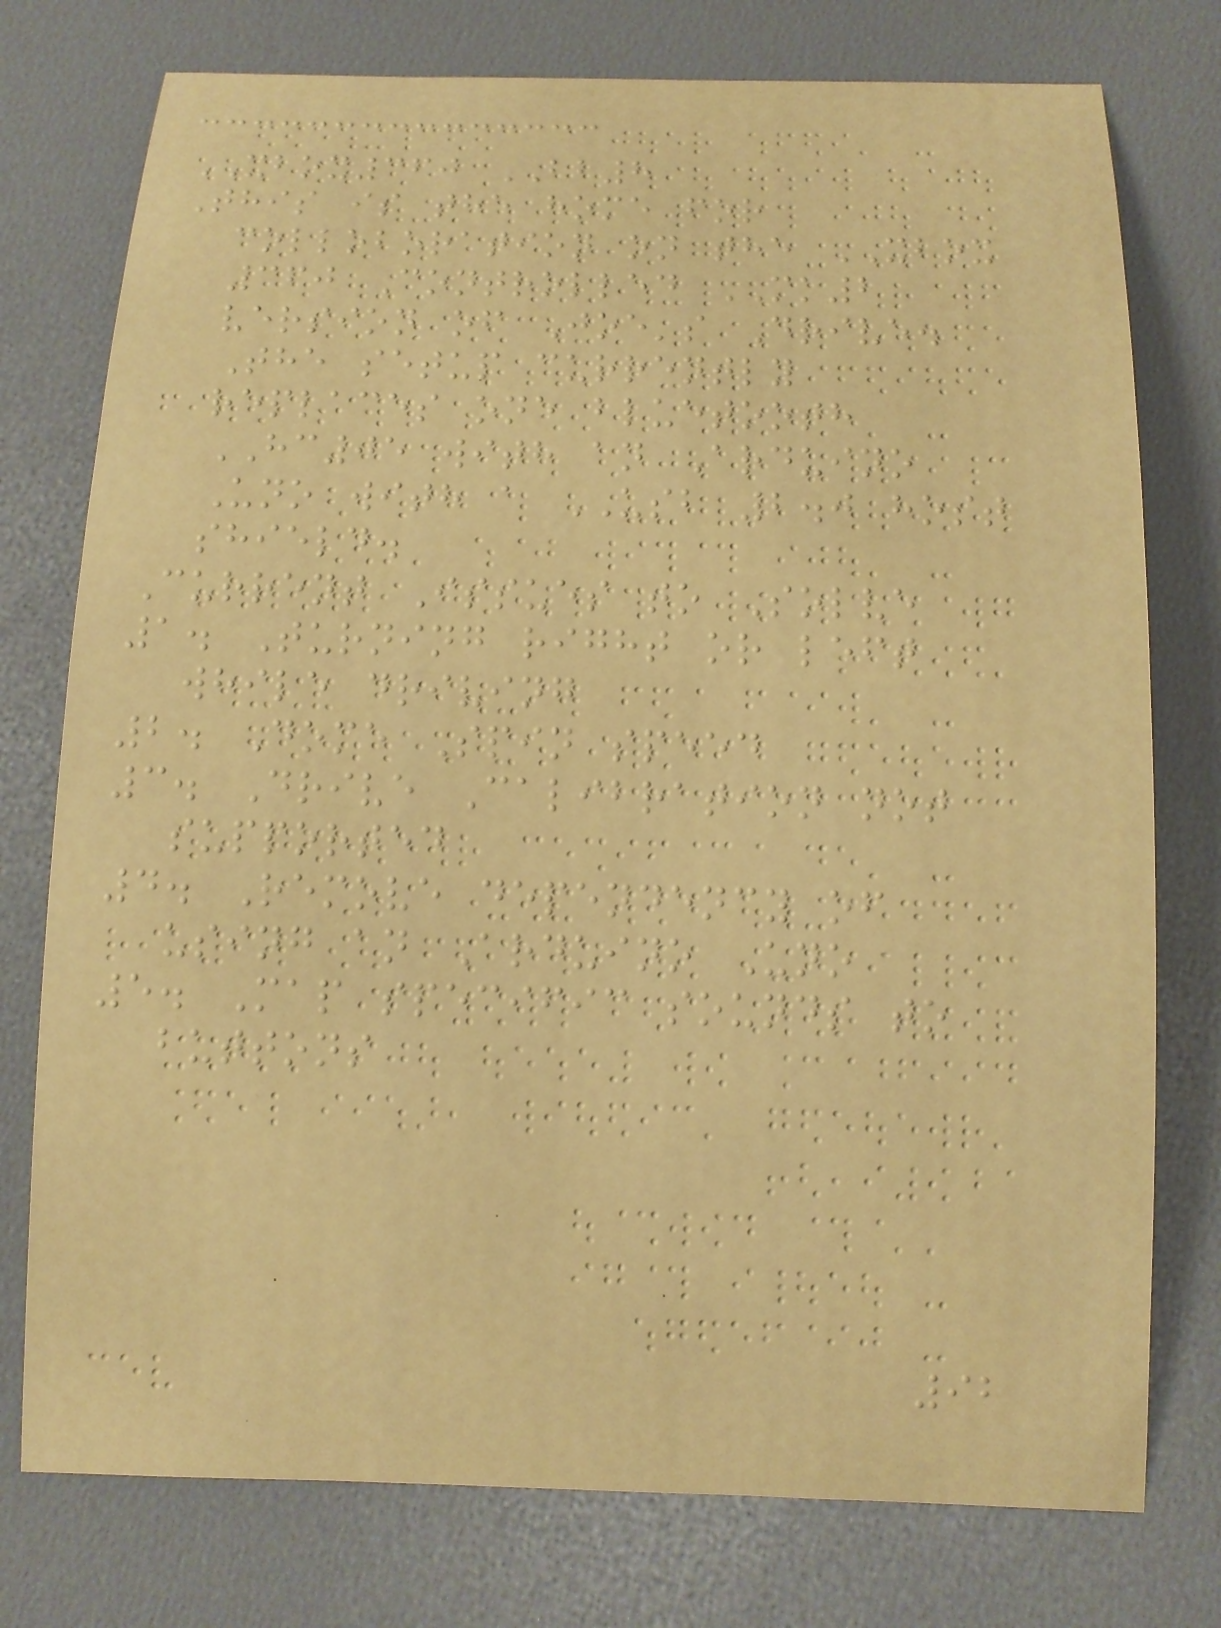XBOX360 BB8
This is the home for
colloboration on the XBOX
360 Controlled MK2
version of Joe's Drive.
The setup currently
replaces one bluetooth
HC05 with an Arduino
Uno with a USB 2.0 host
shield.
Current Issues to Solve
1. Turning right or left
while driving
2. Dome Spin speed
3. Drive Calibration not
supported
4. Remove dependency of
using an Arduino Uno
5. Map specific sounds to
buttons
92
